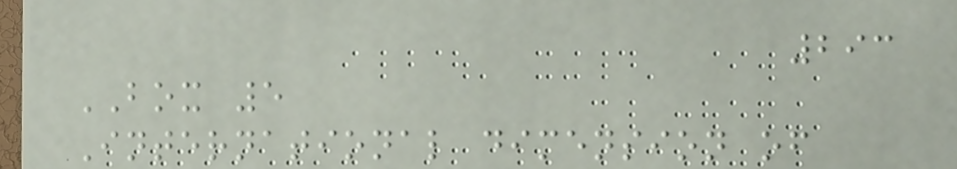293
BOX 5
International dimension of
